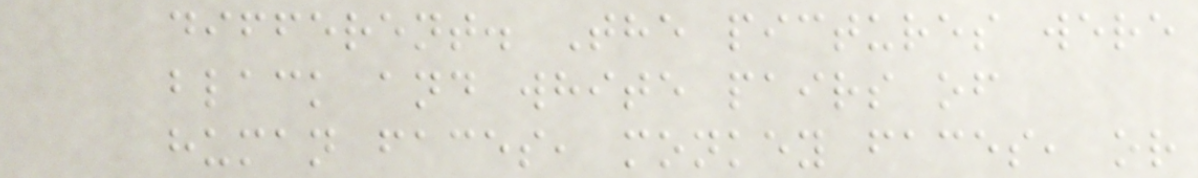different. The pictures were
black and white pairs of
human faces, monkey faces, or
